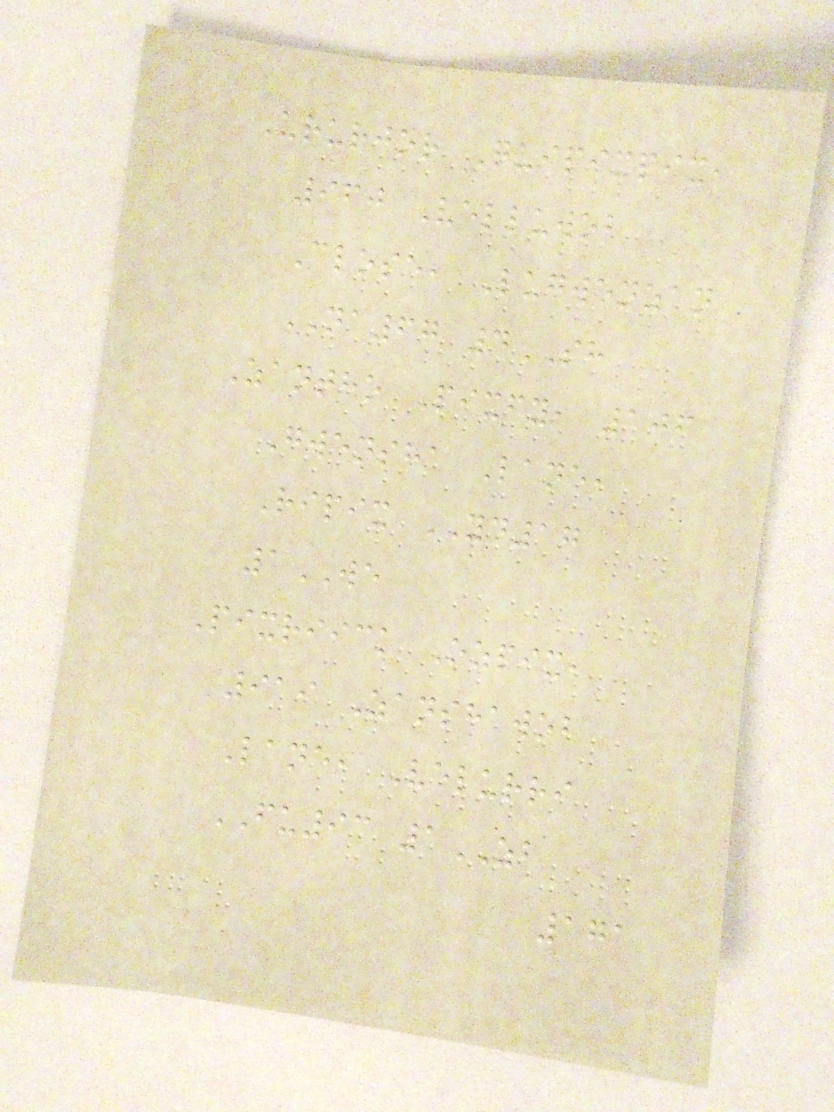Ururjor Quipixpix,
960 Velluwob
Close, Lugwenzan
NA67 4SH
Zantho Pixfy, 106
Gwensha Lane,
Ripix YD17
1WE
Pixriick Ozpix,
919 Zanshawob
Lane, Velurri
FU93 1ZB
171
